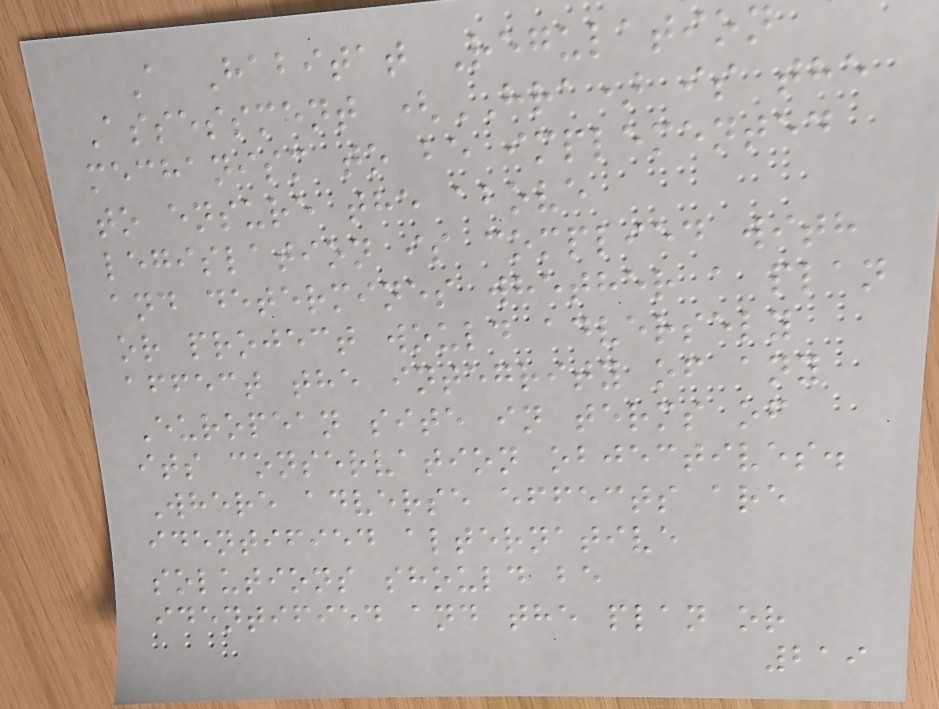A Habitat Regulation
Assessment (HRA) is the
mechanism to be implemented
to ensure the above
legislation is complied with
and determines whether a plan
or project would adversely
affect the integrity of any
European site in terms of
its conservation objectives.
Where adverse effects are
identified alternative
solutions should be
identified and the plan or
219
